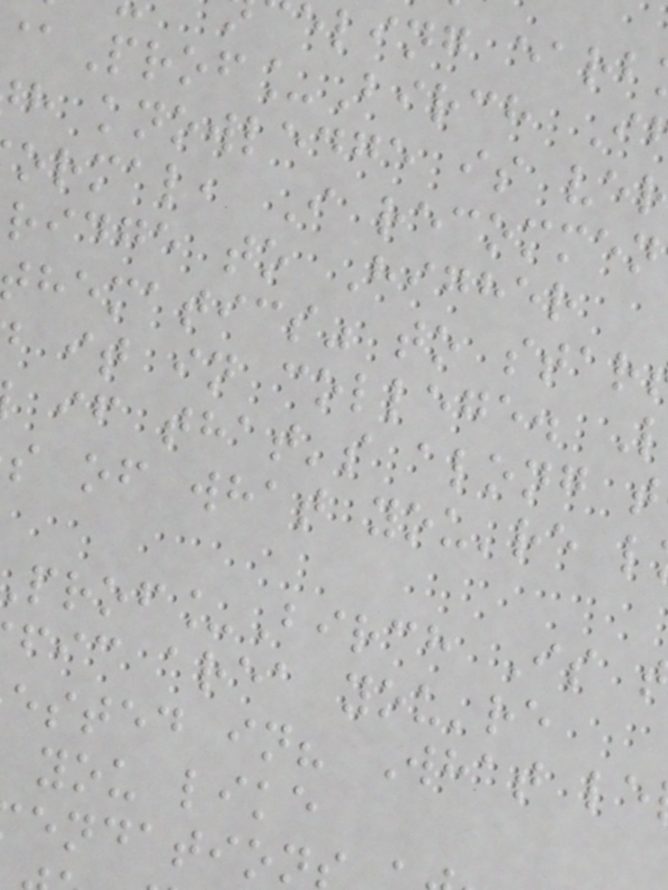eling earb
Prof_Birch I
h knowledge is ve
ormal, I recommen
ridge to Higher
hematics" to star
it in college.
if that's along t
s of what you're l
rof_Birch Is
fic area you're
ested in? What le
you like
